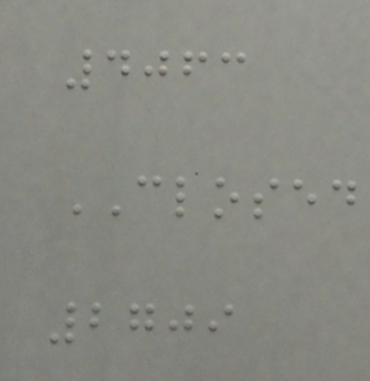4063
CLOSED
2709
